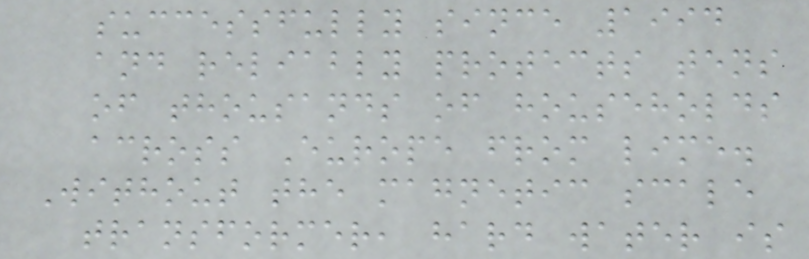successfully since 1994
and reliably protects tens
of thousands of households
across Europe from lime.
Without the magnetic scale
transformer, hard water is
